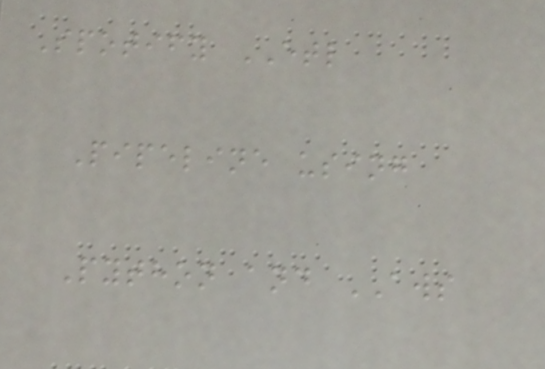Spotify ETL
Pipeline using
Python and AWS
